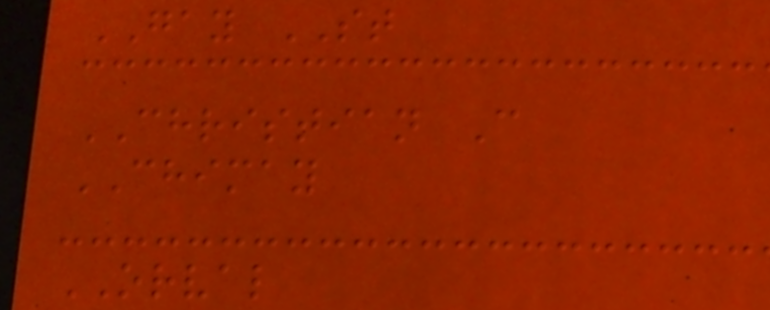GAY ST
CHRISTIAN C
CHIMAY
ORVAL
